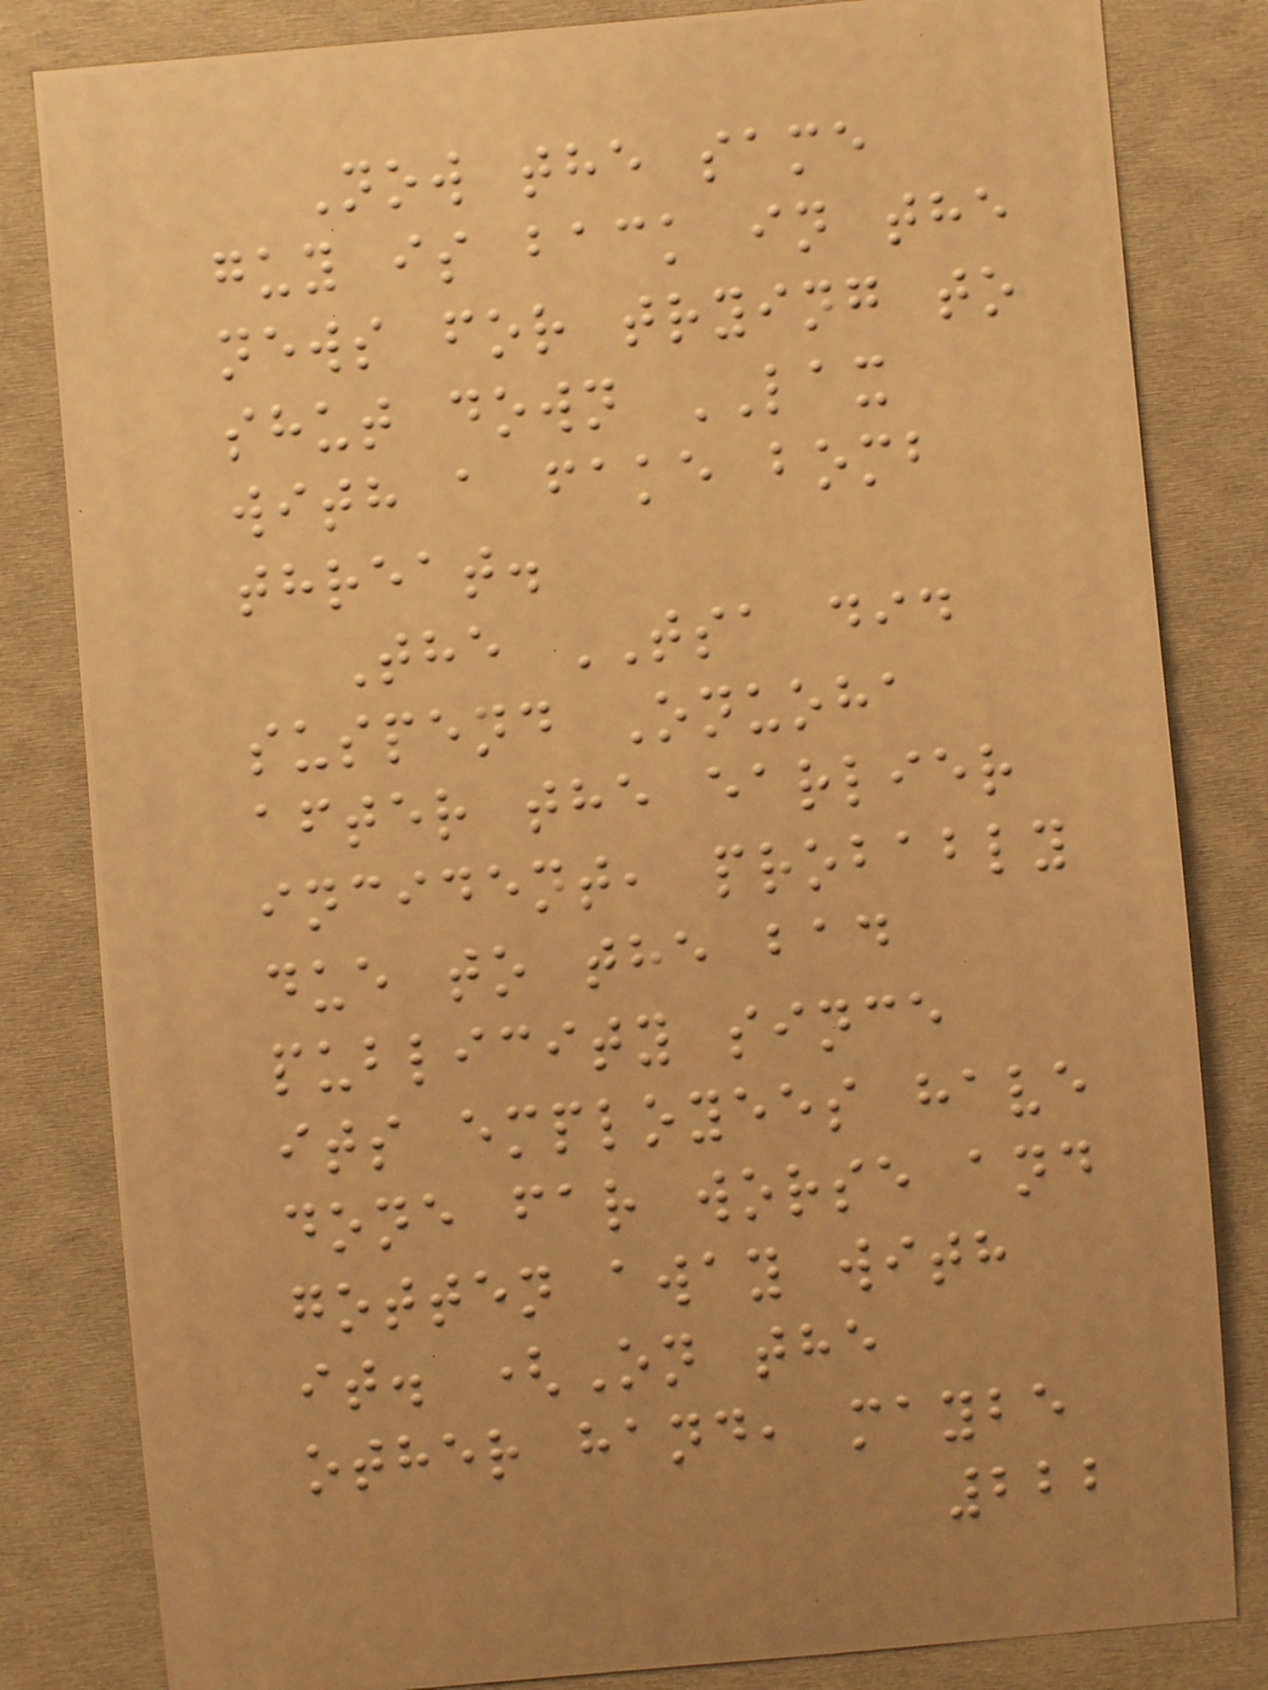Now the same
guy is back in the
news for trying to
shut down LAX
with a fake bomb
threat.
The TSA did
suspend Onuoha
after the earlier
incident, probably
due to the bad
publicity since
its employees have
done far worse and
gotten away with
it. (On the
other hand, maybe
222
